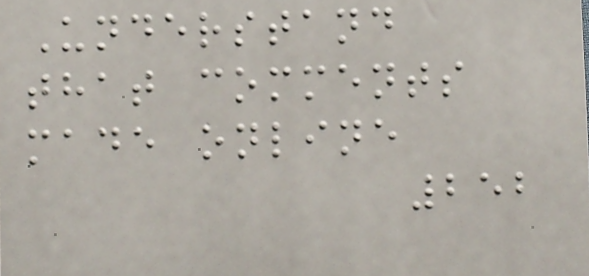Understand
that comments
made online
252
